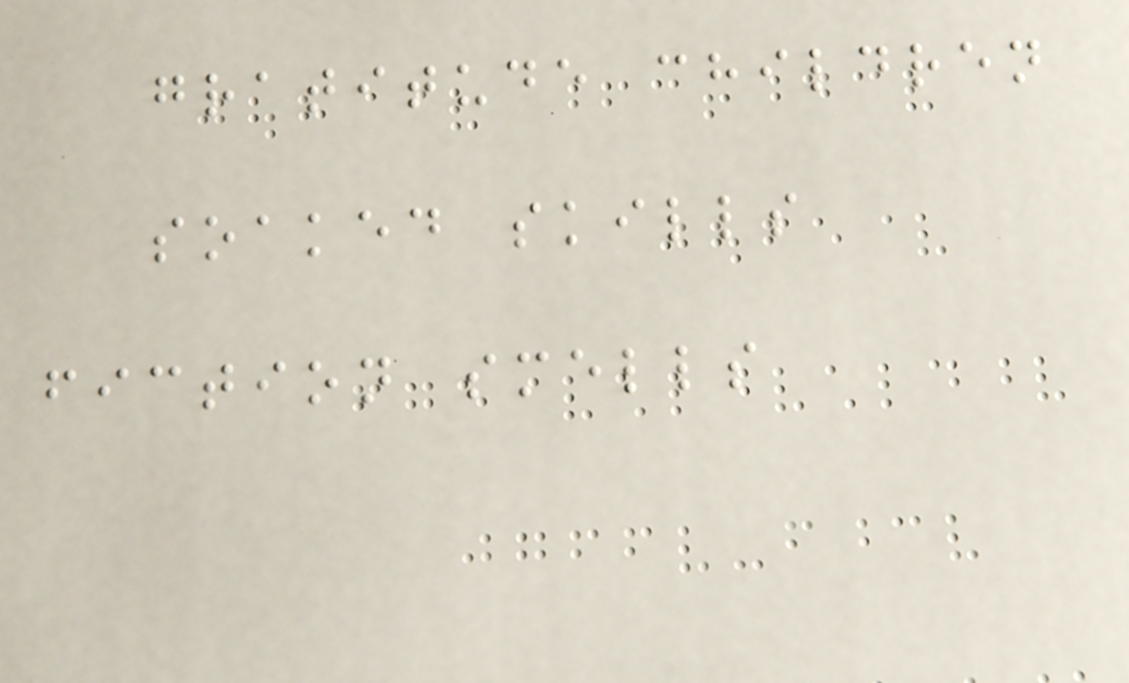gratitude children
soaked skills
fiction smells
